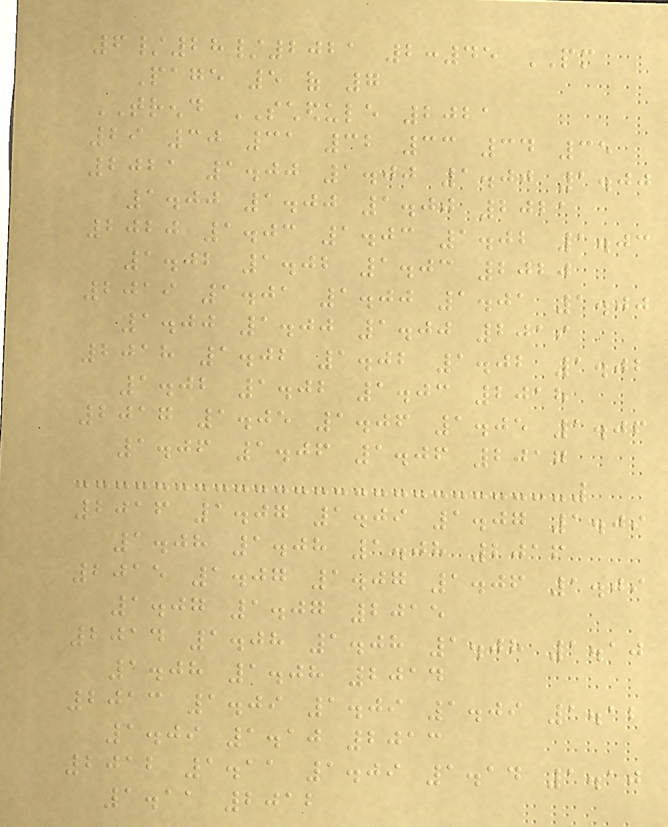6/28/2021 2:45 PM
Page 5 of 7
TREND SCHEDULE 2021
29 30 31 32 33 34 35
2021 1.00 1.00 1.00 1.00
1.00 1.00 1.00 2021
2020 1.03 1.03 1.02 1.03
1.02 1.02 1.03 2020
2019 1.01 1.00 1.01 1.00
1.00 1.00 1.00 2019
2018 1.02 1.02 1.02 1.02
1.02 1.02 1.03 2018
2017 1.05 1.06 1.05 1.06
1.06 1.06 1.06 2017
2016 1.07 1.09 1.07 1.09
1.08 1.08 1.08 2016
2015 1.07 1.07 1.06 1.09
1.07 1.07 2015
2014 1.08 1.08 1.08 1.10
1.08 1.08 2014
2013 1.09 1.09 1.09 1.12
1.09 1.10 2013
2012 1.11 1.09 1.14 1.10
1.11 2012
